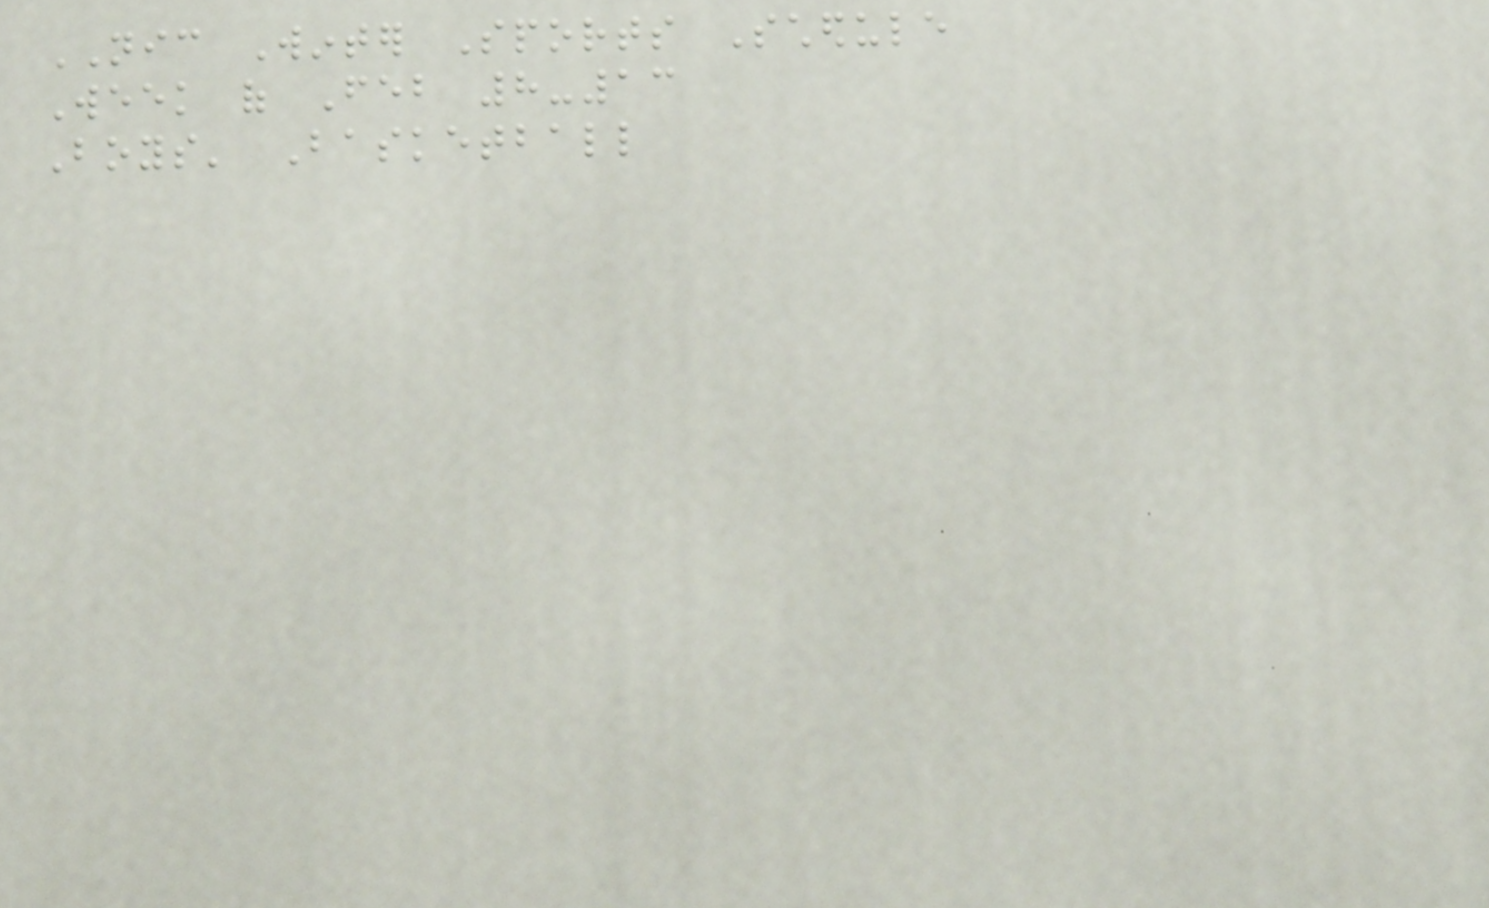NIC Winter Sports Schedule
Week of Feb 8-13
Boys' Basketball
